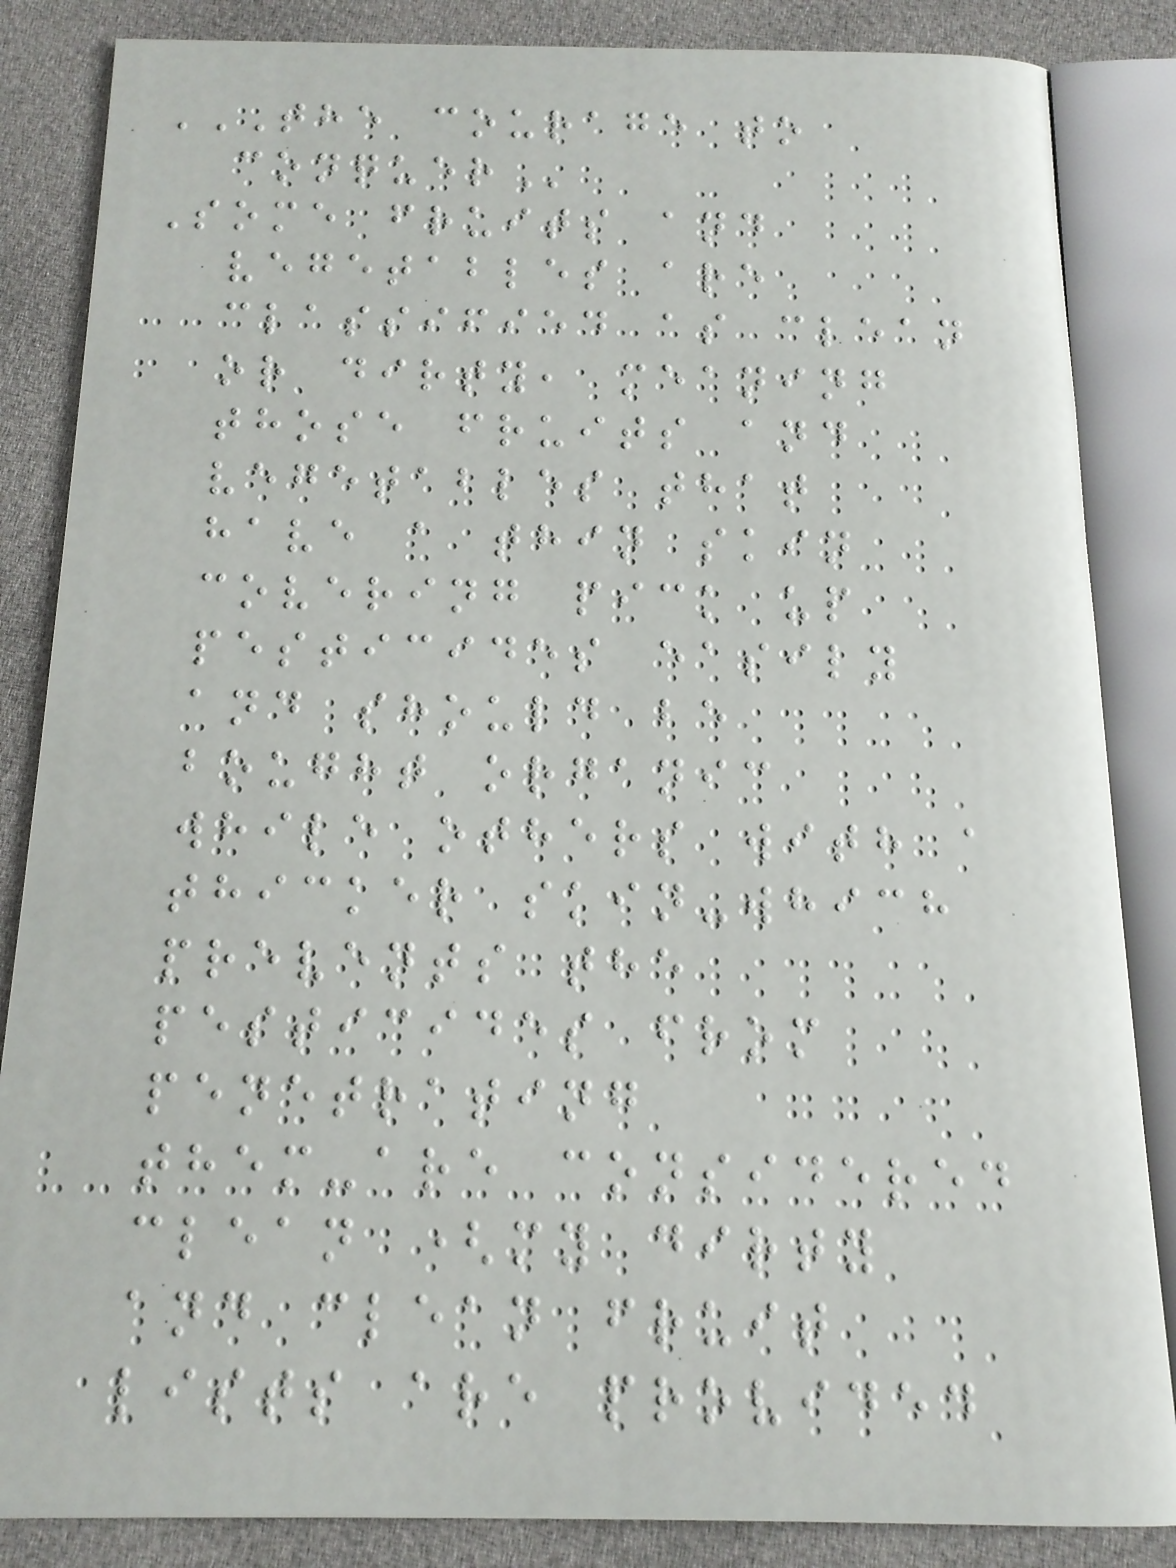THE COURAGE TO
CONQUER
Some fruits and
vegetables are
classified as clean
or dirty, meaning
those fruits and
vegetables that
have a thin skin
covering pick up
pesticides easily
and should be
bought organic
while others with a
thicker skin-which
prevents the
pesticides from
penetrating
them-are considered
clean (my dirty
and clean fruit
lists are provided
